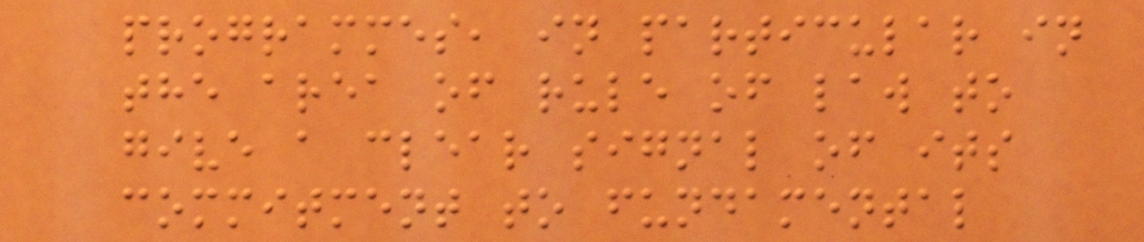programmes, in particular in
the area of rule of law to
give a clear signal of its
commitment to fundamental
